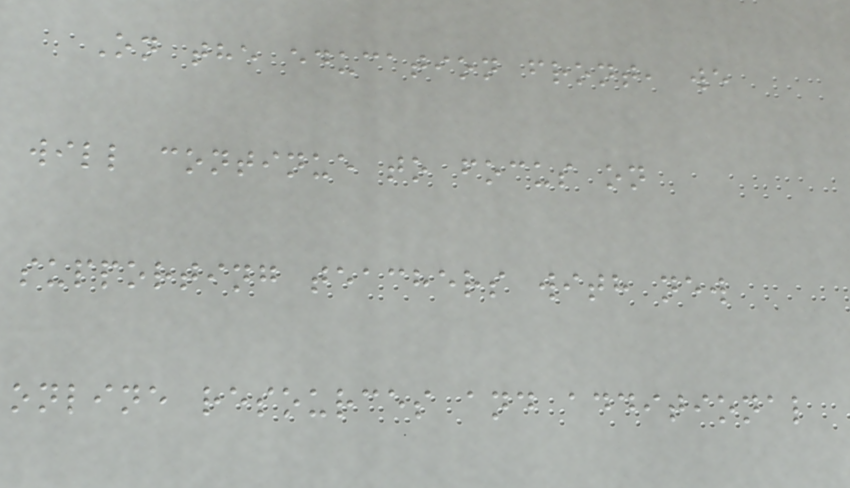On the education front, we
will continue to focus on
supporting teachers with new
online resources and additional
